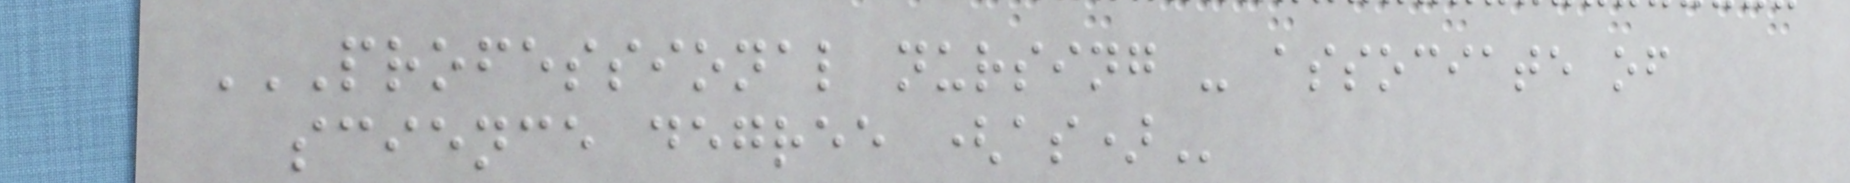PROFESSIONAL NURSING - ASSOCIATE OF
SCIENCE DEGREE (AS)
